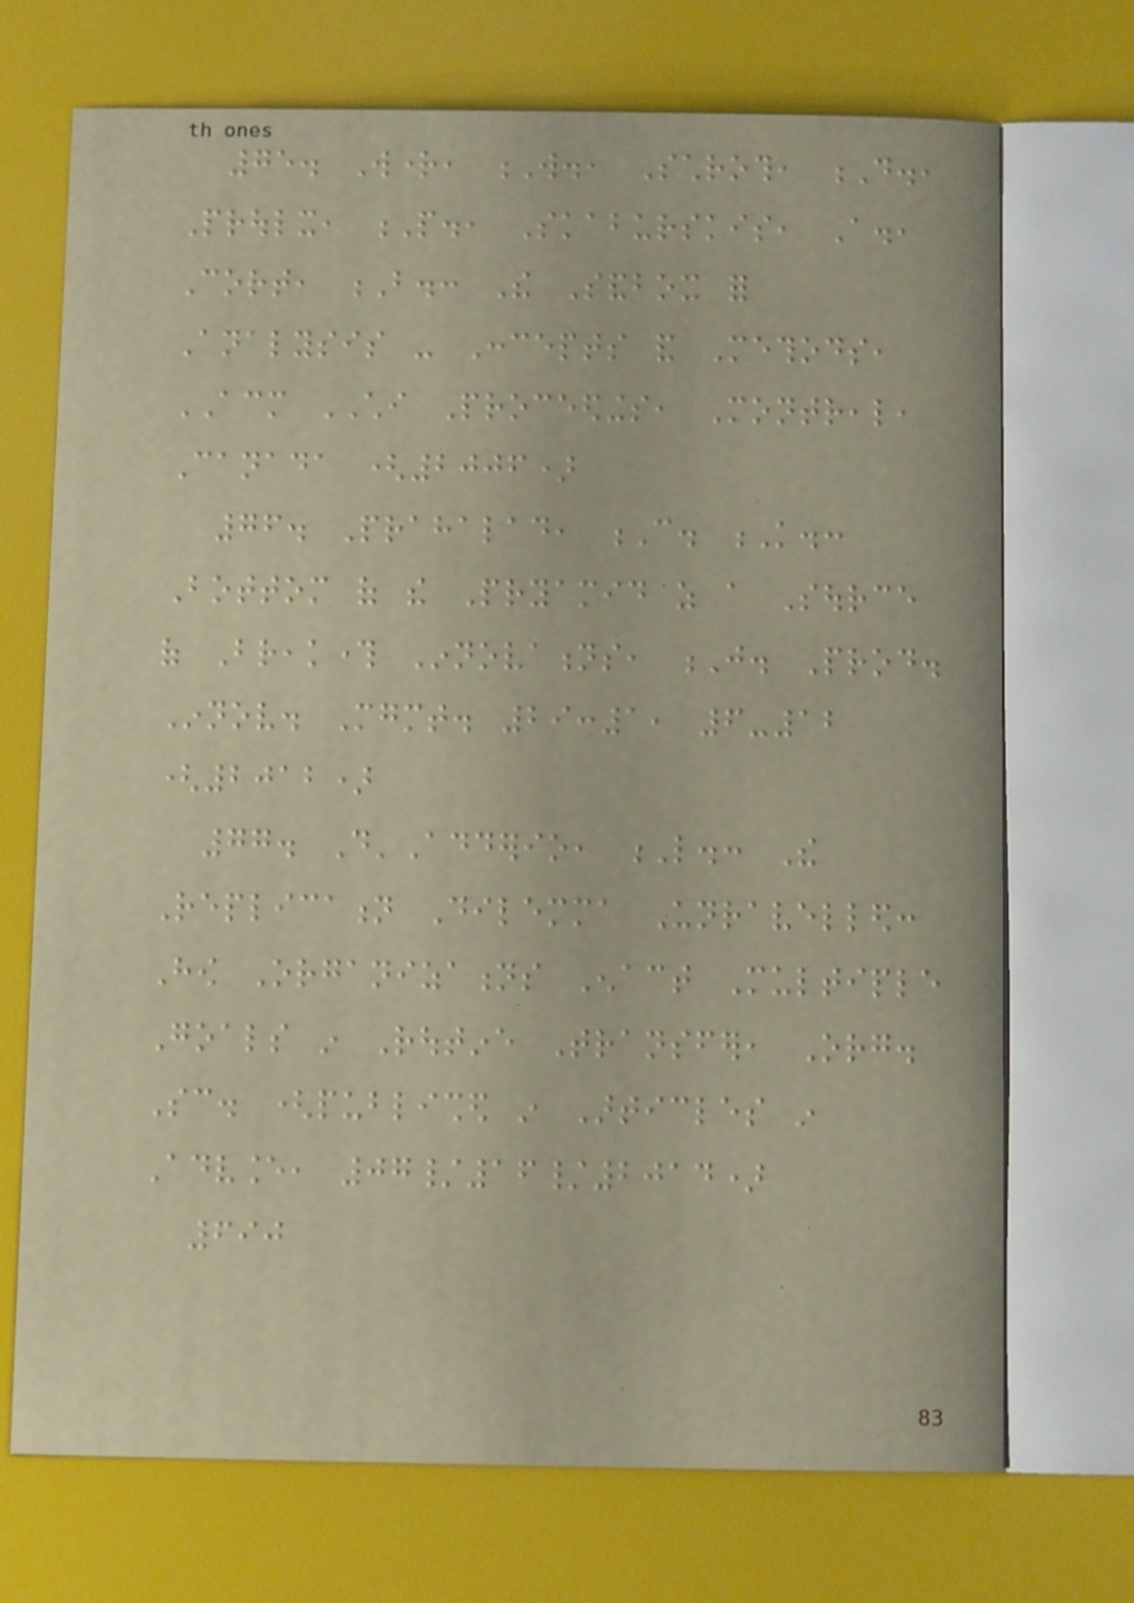75. Wright, W., Schroth, D.,
Proulx, P., Skaburskis, A.,
Cort, B.: The Sandbox for
Analysis - Concepts and Methods,
ACM CHI Proceedings, Montreal,
Canada (2006)
76. Prahalad, C. K.:
Bottom of the Pryamid as a Source
of Breakthrough Innovations, J. Prod.
Innov. Mgmt. 29:1, 6-12
(2012)
77. D'Adderio, L.: The
Replication Dilemma Unravelled:
How Organizations Enact Multiple
Goals in Routine Transfer, Org.
Sc. (published in Articles in
Advance, 07/16/2014)
690
